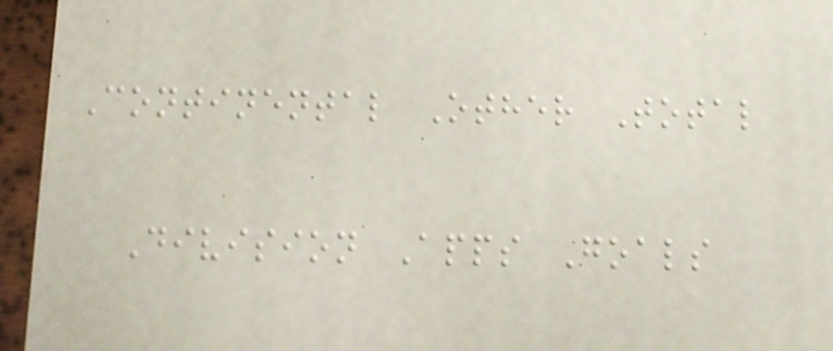Continental Other Total
Division Apps Goals
